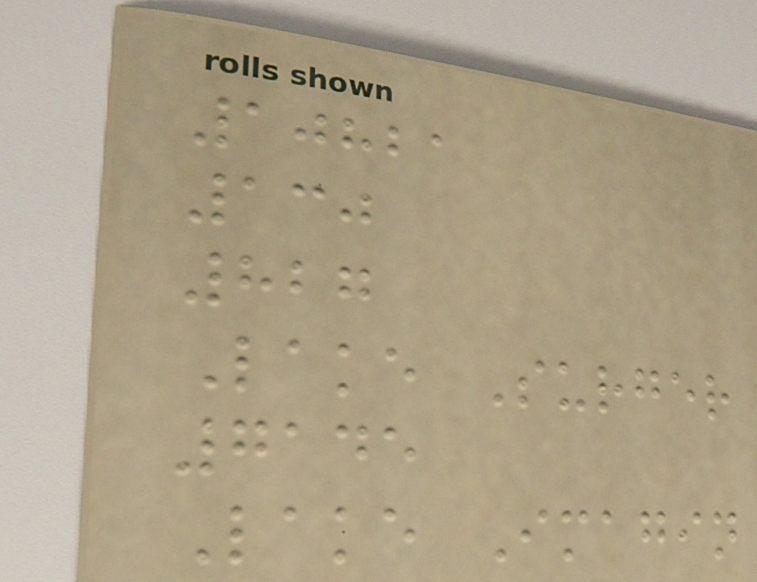10821
130
827
Lake Surger
7145
Lake Imagin
